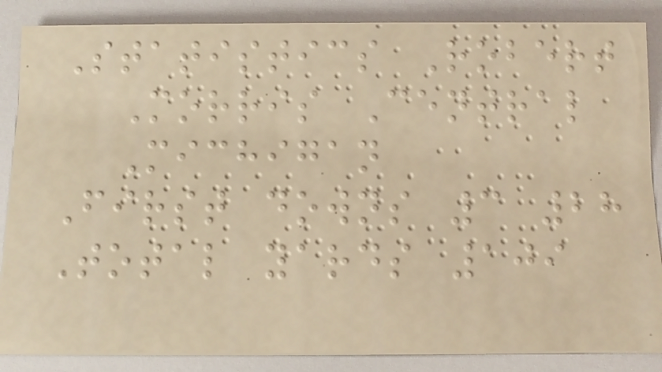Statistics Robert
Morris Central
Michigan
First downs 3 28
Total yards 109
